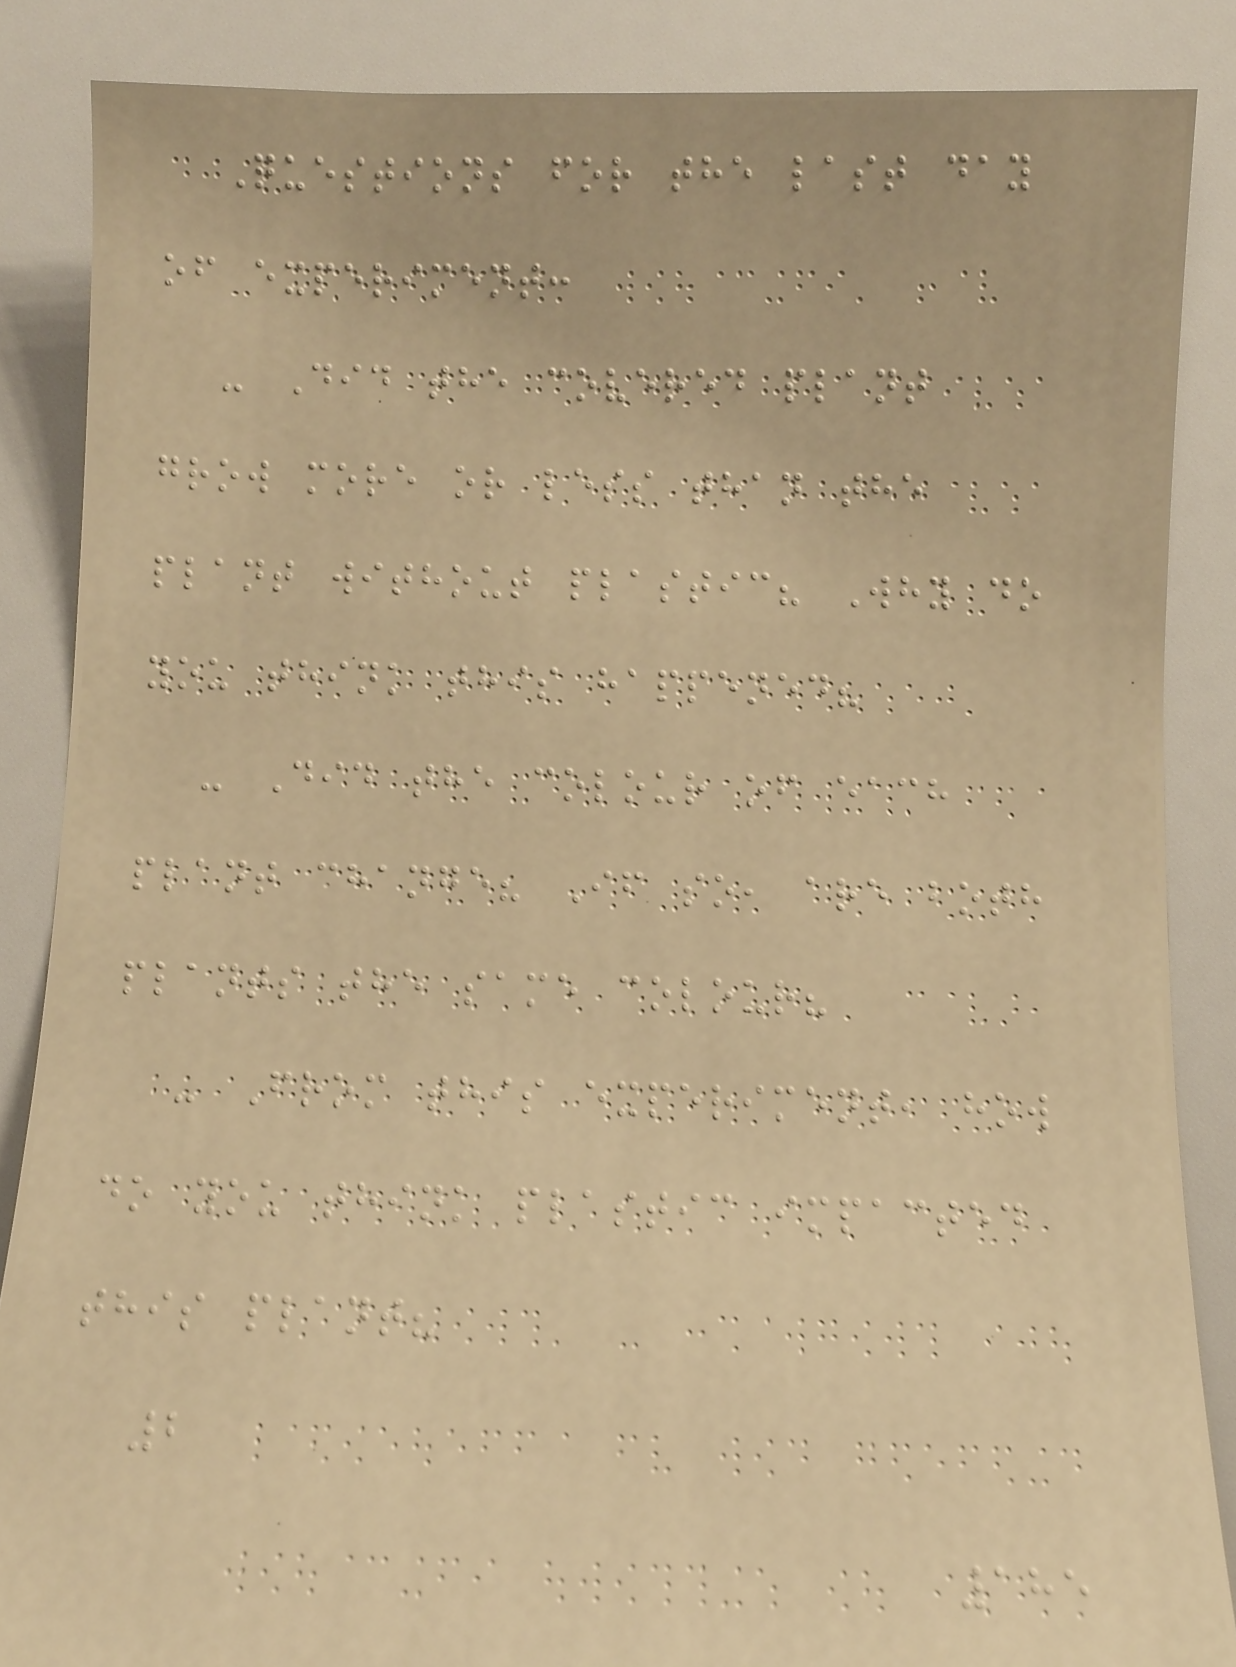Questions for the last day
of experiment:
- Did the covered plant
grow more or less than the
plant without plastic? Why do
you think this happened?
- Did the colour of each
plant change? If so, are both
plants the same colour?
- From this experiment, how
do you think plastic impacted
this plant?
2
185
